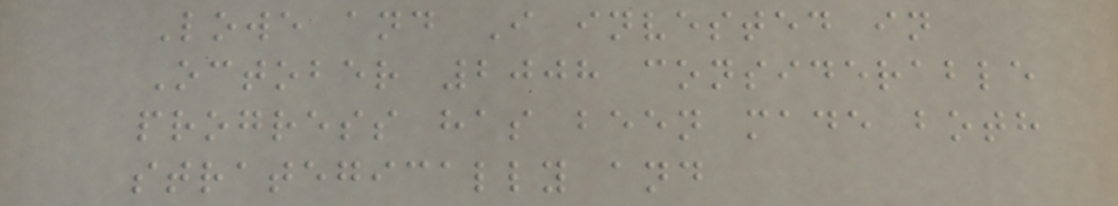Lowe and I invested in
October 2008 considerable
progress has been made both
strategically and
